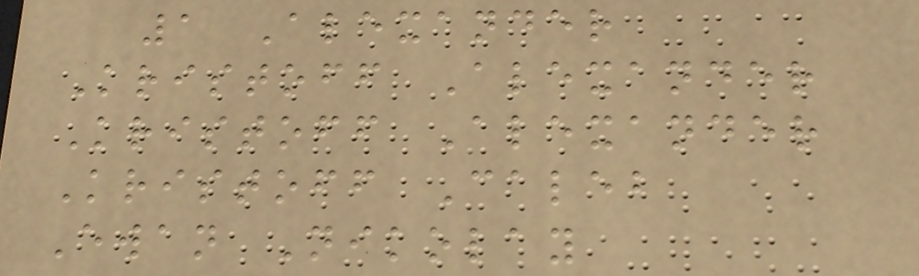1 Alexander
Kristoff Alexander
Kristoff Alexander
Kristoff Caleb
Ewan Nikolay
